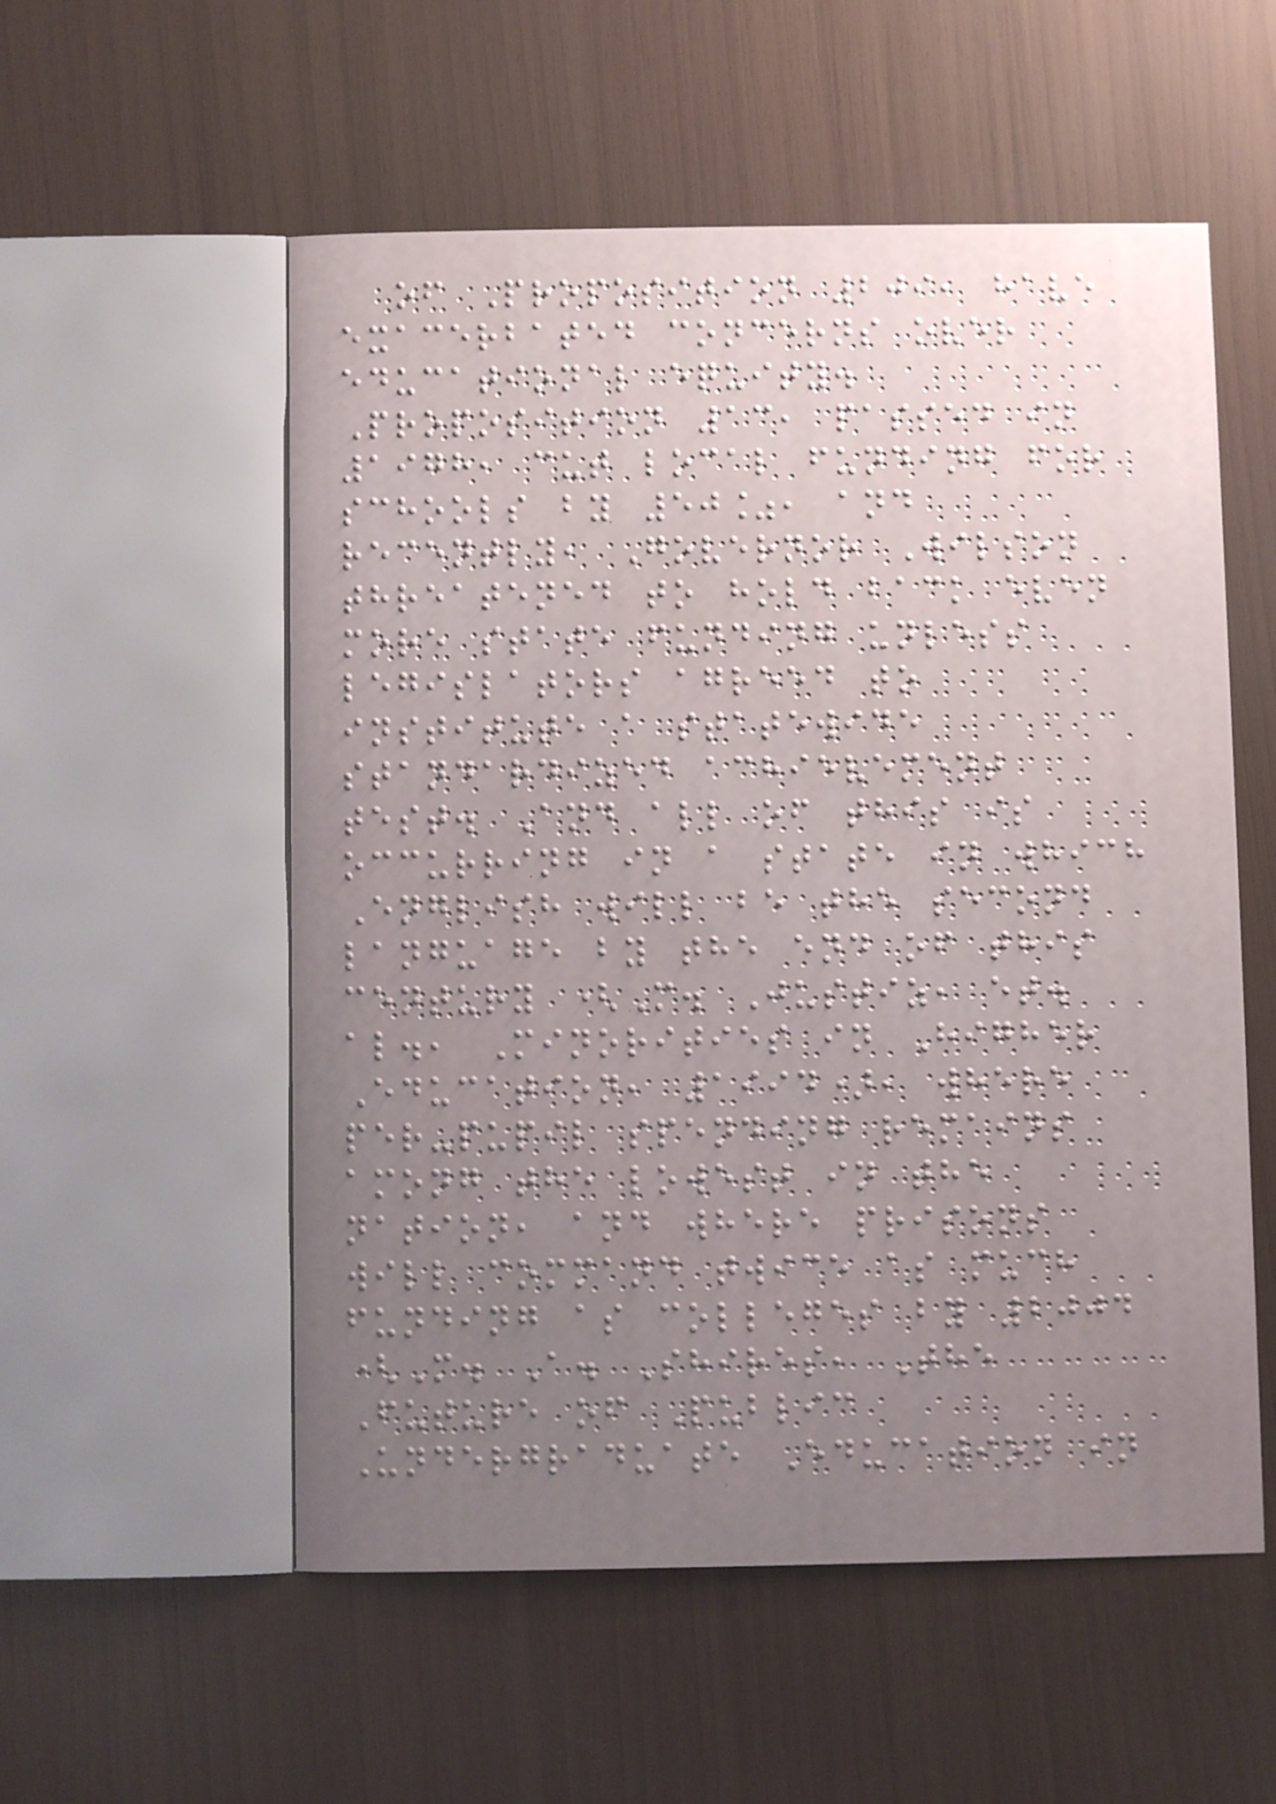of Proposition 209, have
exacerbated concerns over
educational equity.
Proposition 13, passed in
1978, cut local funding for
schools by 50%, and
recently, Governor Wilson
threatened to hold back even
more state funding unless
legislators agreed to
institute a statewide
standardized achievement
test. And all of this is
occurring in a state in which
English will be the second
language by the end of this
century (M. Justiz, et.
al., Minorities in Higher
Education, 1994), where
per-pupil spending remains
among the lowest in the
nation, and where prisons
will command twice as much
funding as colleges by 2004
(M. A. Shires, The
Future of Public
Undergraduate Education in
